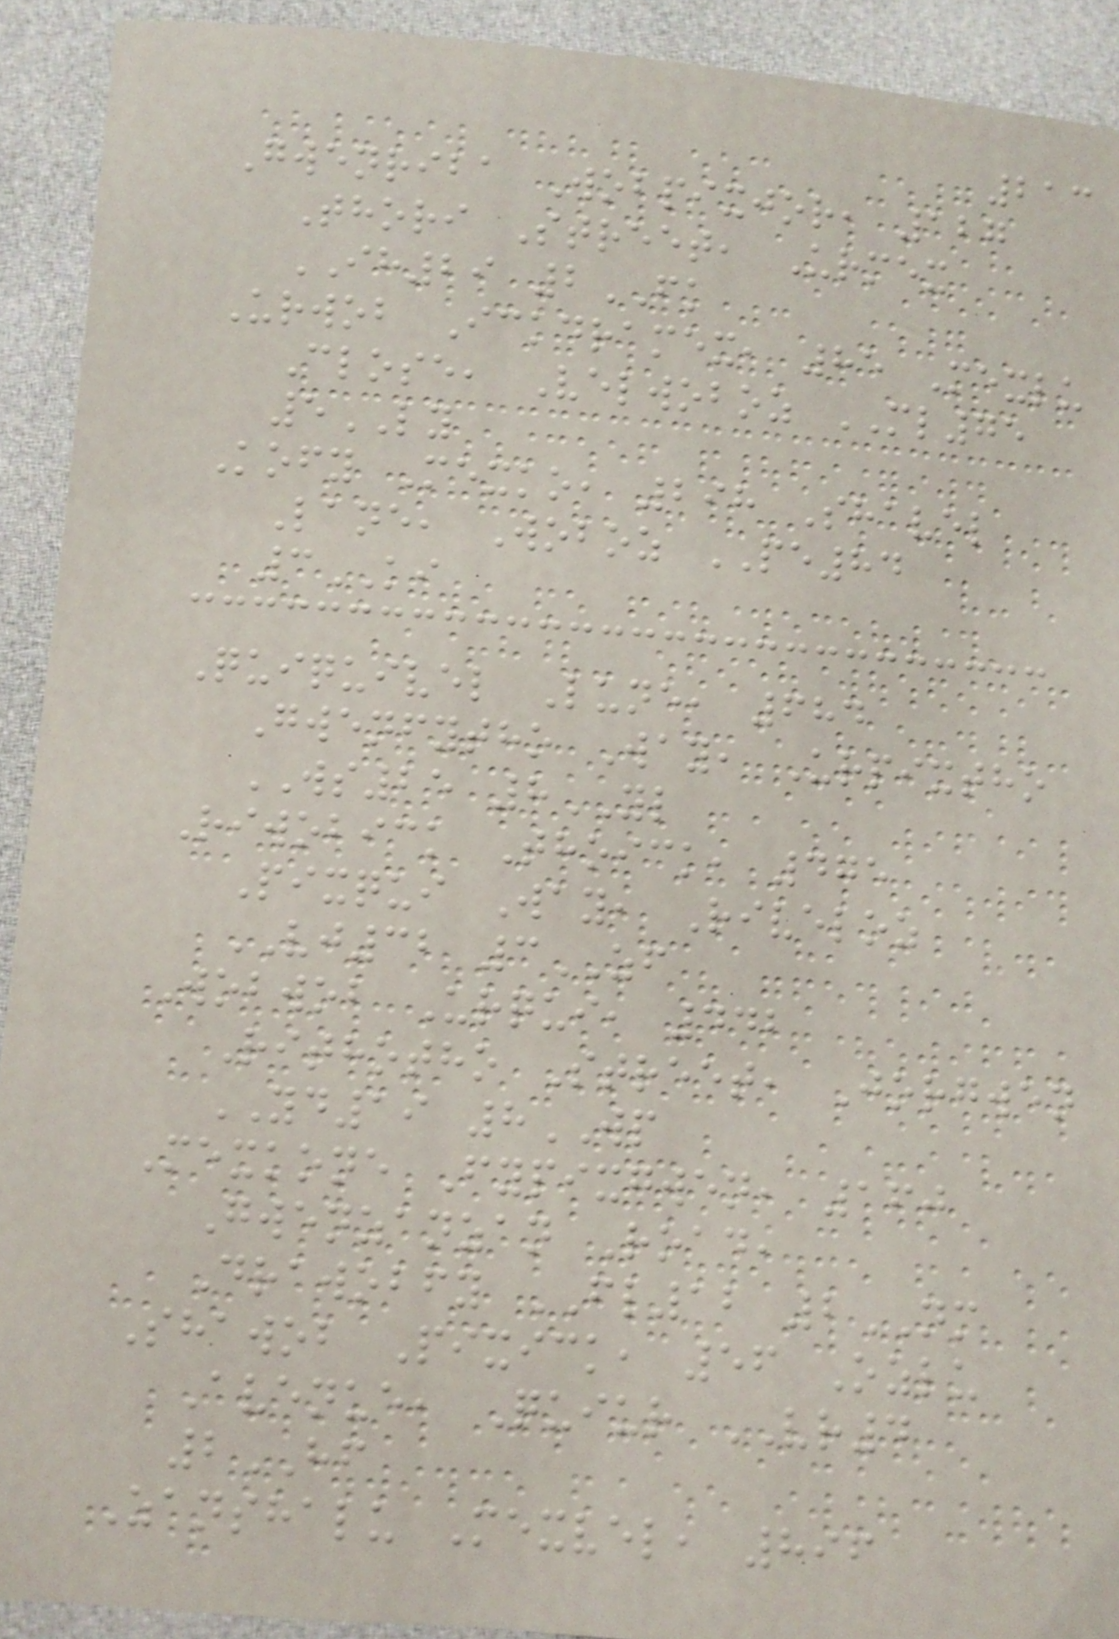213
Gwenriba Wobpixjor, 127
Thori Street, Urmex
IH29 2FK
Urwob Ickdramex, 85 Mexlu
Close, Velwoboz ML75
5LY
Kofy Mexko, 298 Shavel
Lane, Woboz PE84
3KI
Quiquivel Lune, 684
Gwenfytho Way, Urpixtho
WS25 8YL
Riwobick Thoick, 475
Pixqui Way, Riveloz
VJ32 3ZF
Wobwob Urqui, 442
Rithotho Street, Jorgwen
YD19 8WP
Mexkone Fypixgwen, 160
Gwenzanzan Road,
Drawobfy FL12 2NM
Shawob Pixick, 56 Ozlu
Avenue, Quiur VR4
2HF
Zanshalu Mexvel, 896
